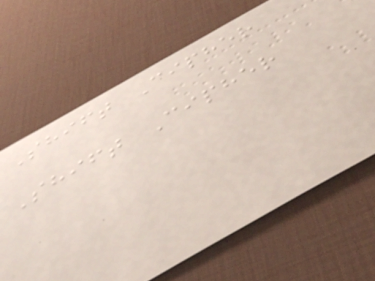Shift Cipher
Shift Cipher
